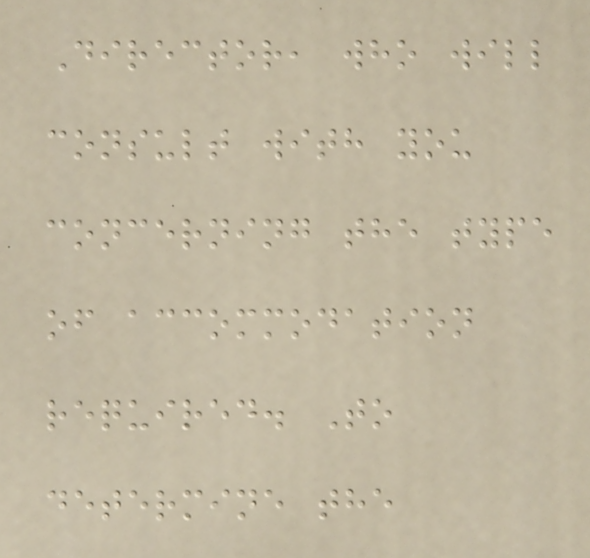Director, who will
consult with you
concerning the type
of accommodation
required. To
determine the
